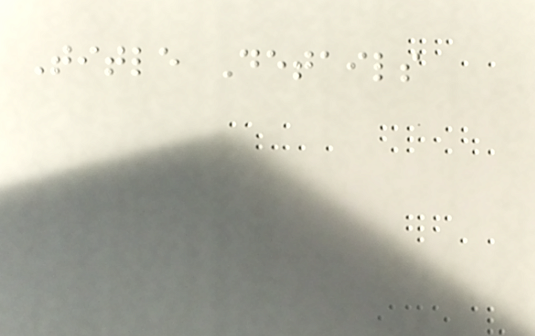Title Details
